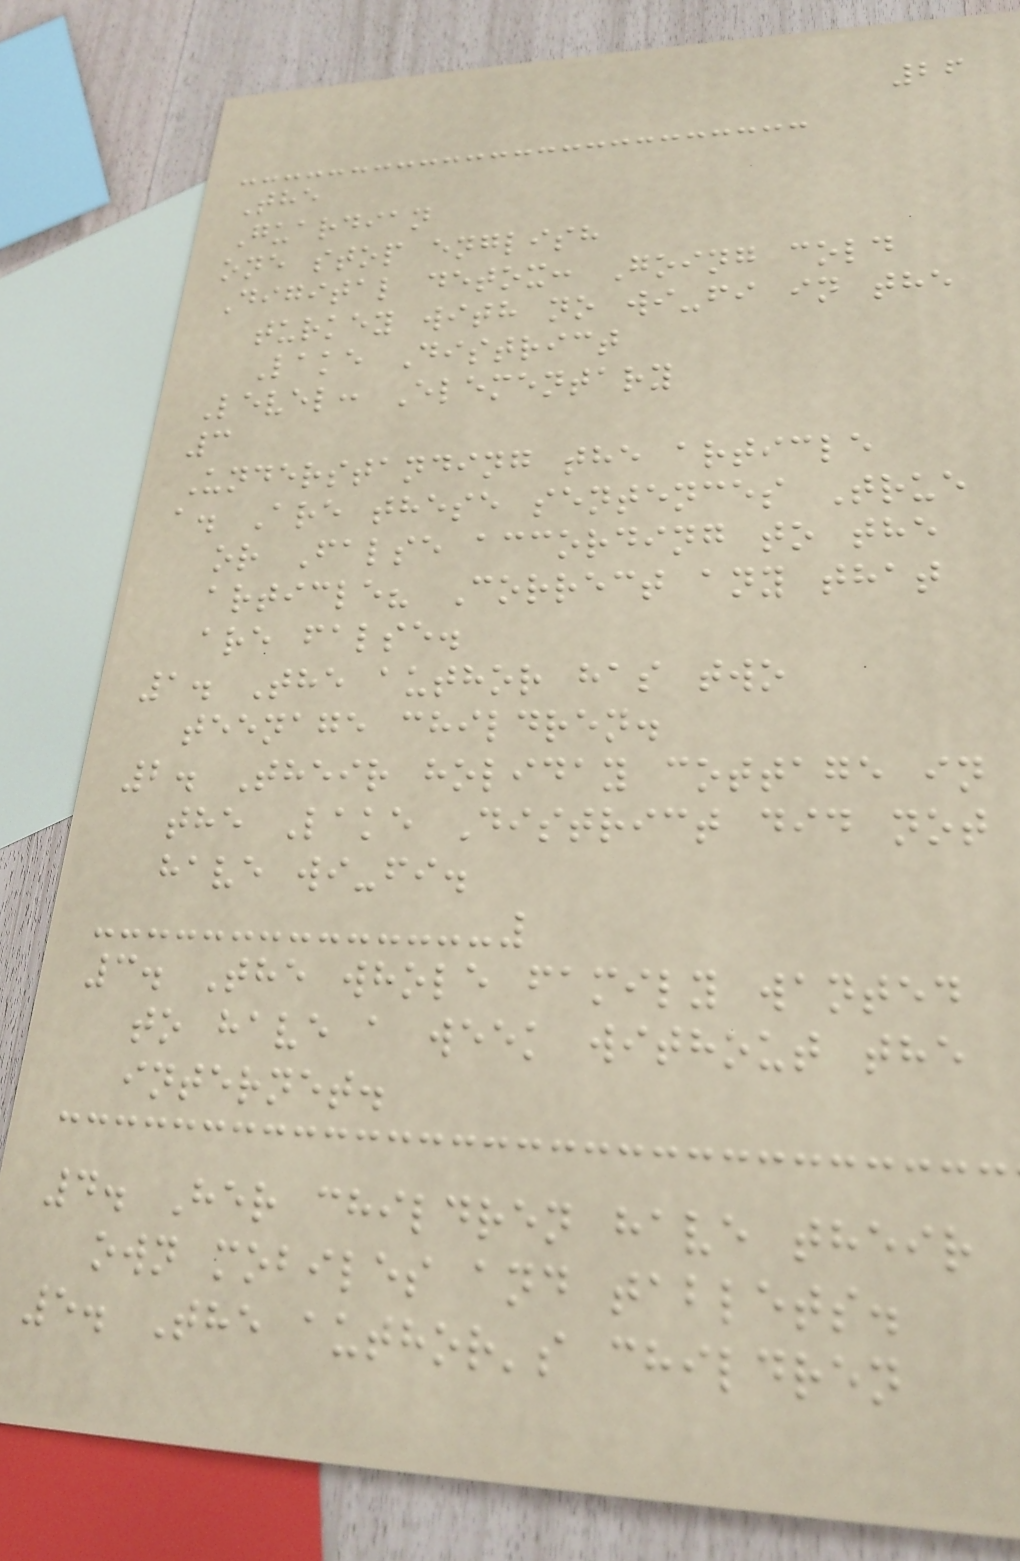26
The
Guardian
one stop english
Digital detox: Going cold
turkey with no wi-fi in the
Lake District
Level: Elementary
3
Understanding the article
a. Are these sentences True
or False according to the
article? Correct any that
are false.
1. The author has two
teenage children.
2. Their holiday cottage in
the Lake District did not
have wi-fi.
3. The whole family wanted
to have a week without the
internet.
4. Her children have their
own mobiles and tablets.
5. The author's children
